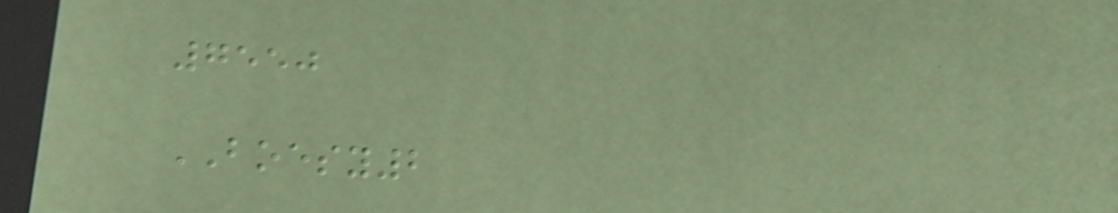7550
BOESY2
